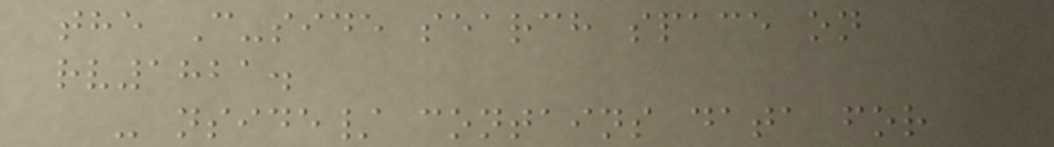the C-side search space on
rv1821.
- nside/ contains data for
